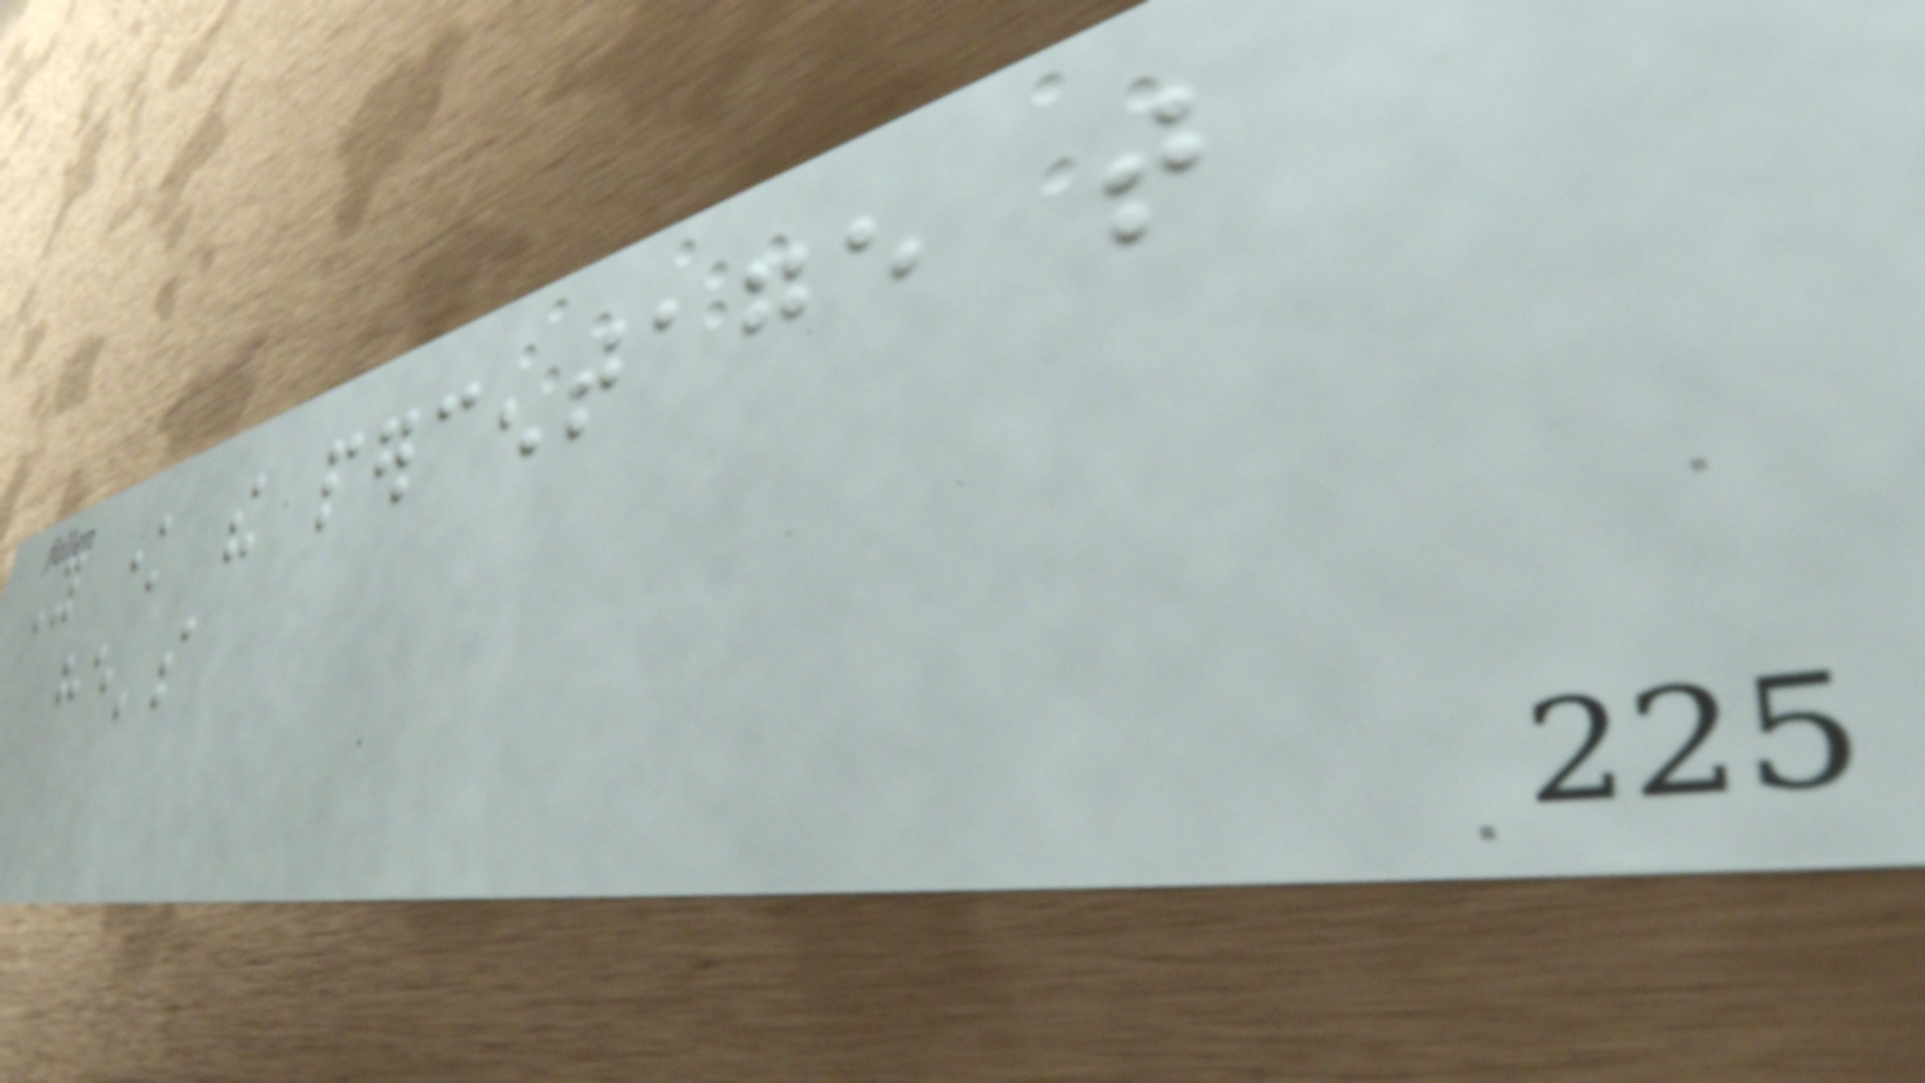You know the percentage that
he's
